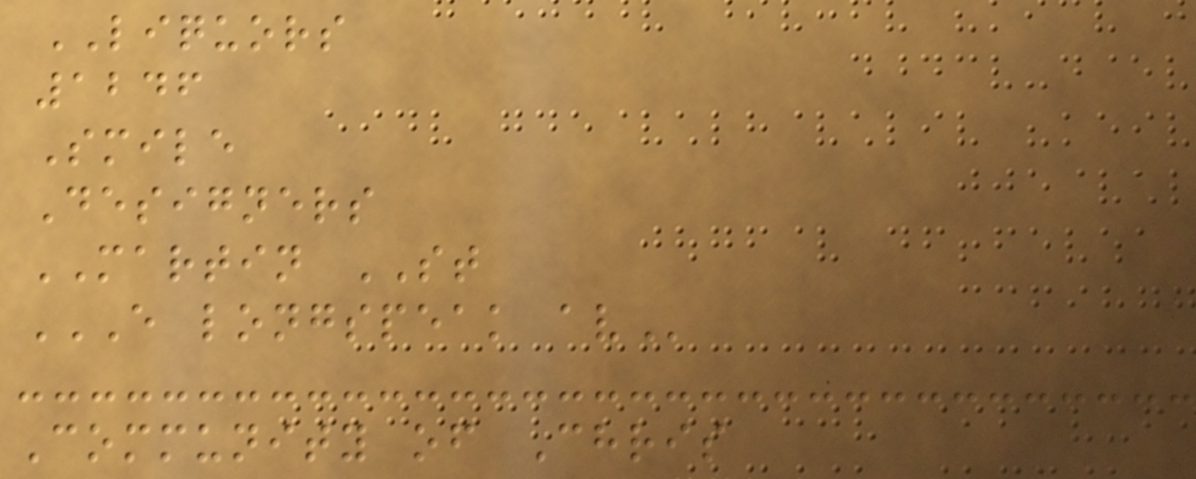LIQUORS
1246
Smile
Designers
MARTIN ST
E LONGSPEAK AV
Community of Chris
